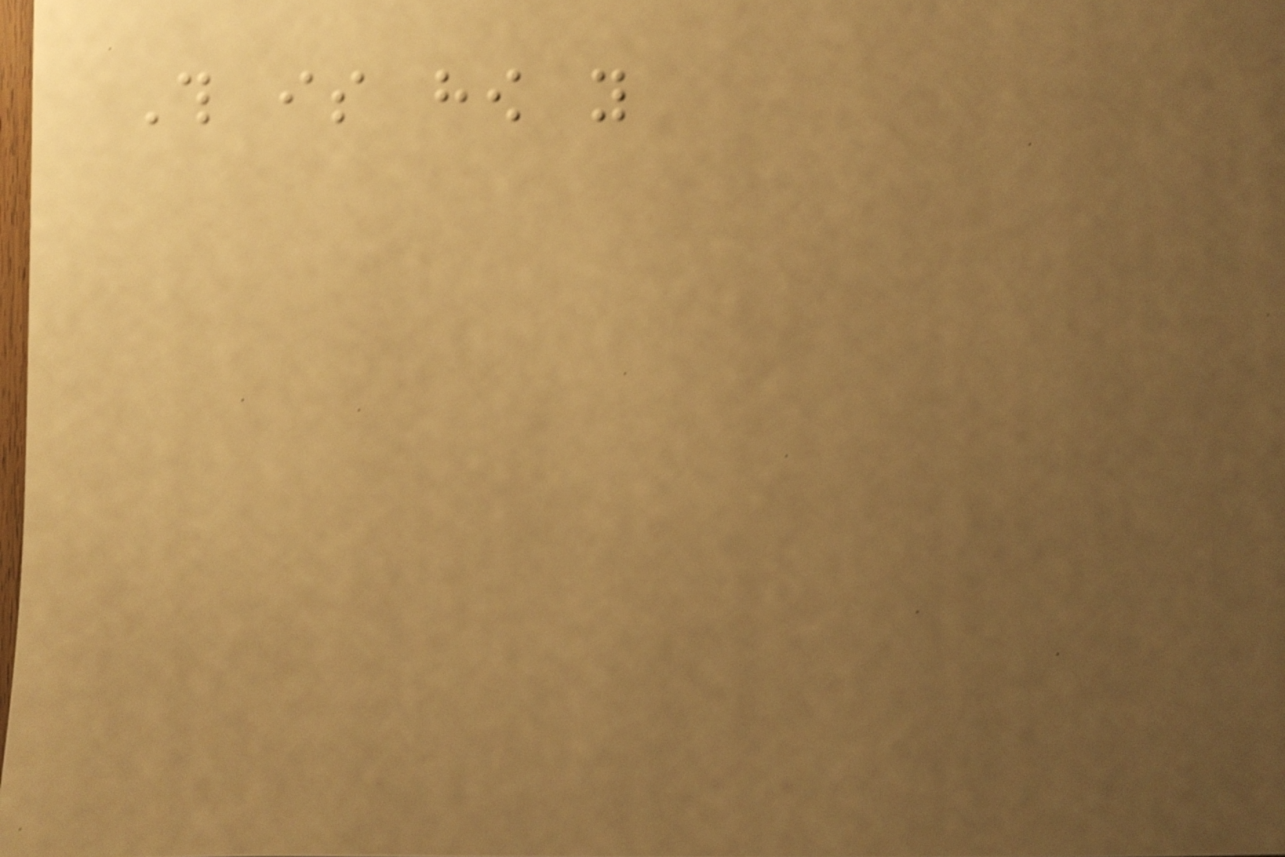This is how you
